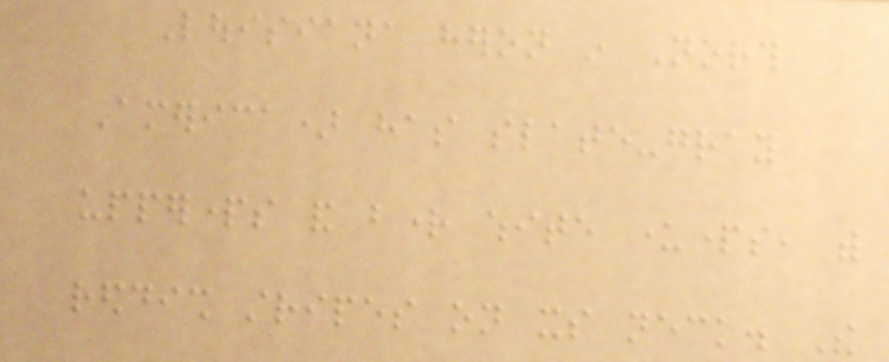Louisiana heron in North
America) has slate-gray
upperparts and bright white underparts, with
reddish stripes on its neck. The
